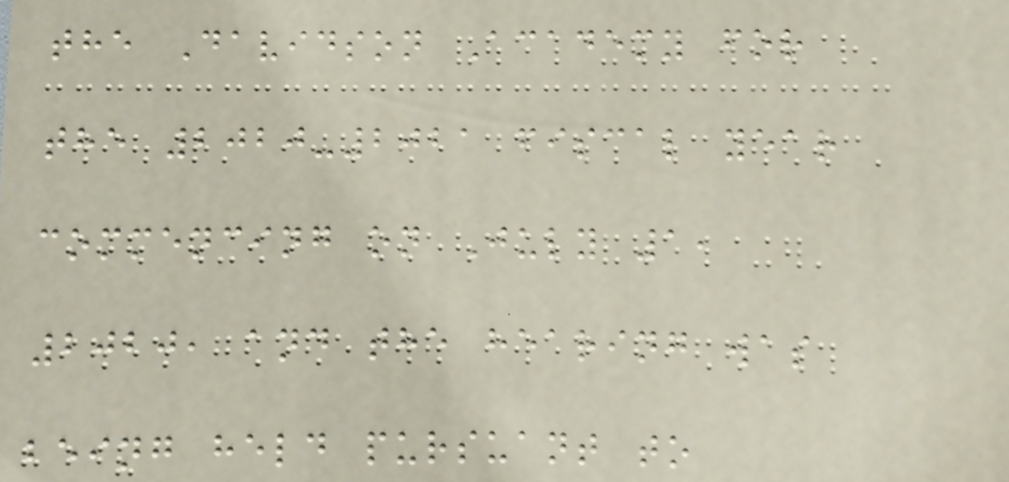the Davidson Academy for
the 2020-2021 fiscal year
commencing on July 1,
2020, and the hearing was
being held pursuant to
